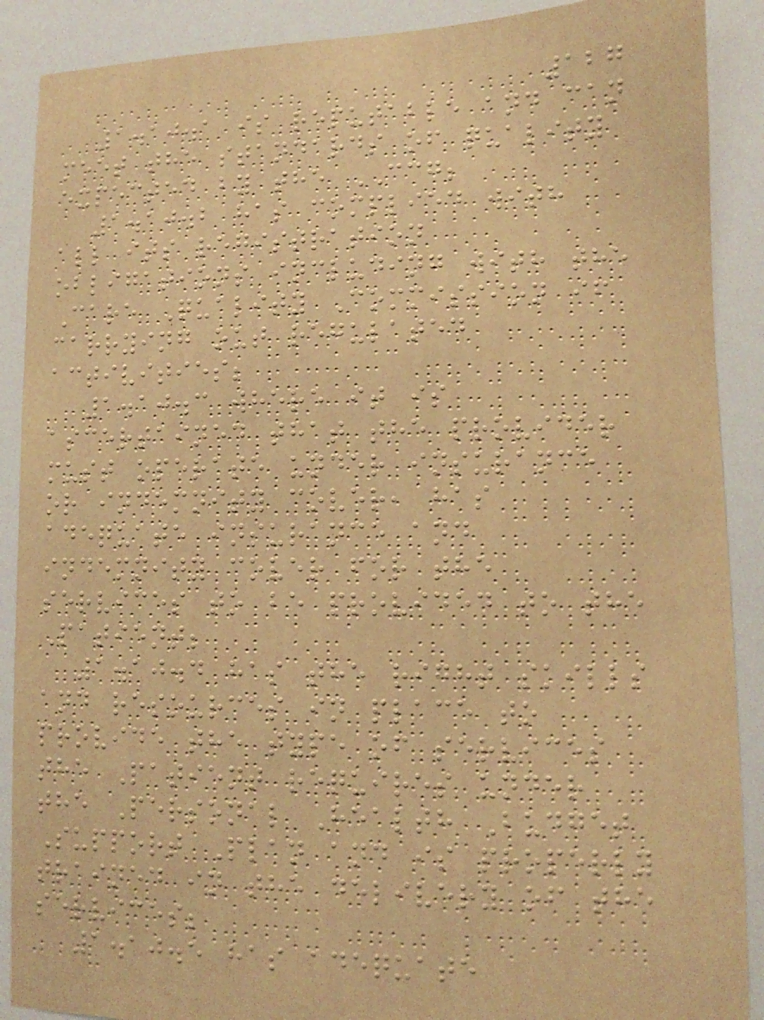127
1.10.1 is reputable and can
meet the standards of quality
expected by the CCG;
1.10.2 has complied with
all its registration
obligations including with the
Care Quality Commission if
carrying out regulated
activities;
1.10.3 where it is
ascertained that the provider
must operate under insurance
or indemnity cover, has
adequate insurance and
indemnity cover for the
services to be provided to the
Patient;
1.10.4 has the right skills
and resources in place to
provide the type of services
the Patient requires under
the Personal Health Budget
Support Plan and is properly
trained in the delivery of the
services;
1.10.5 has adequate
